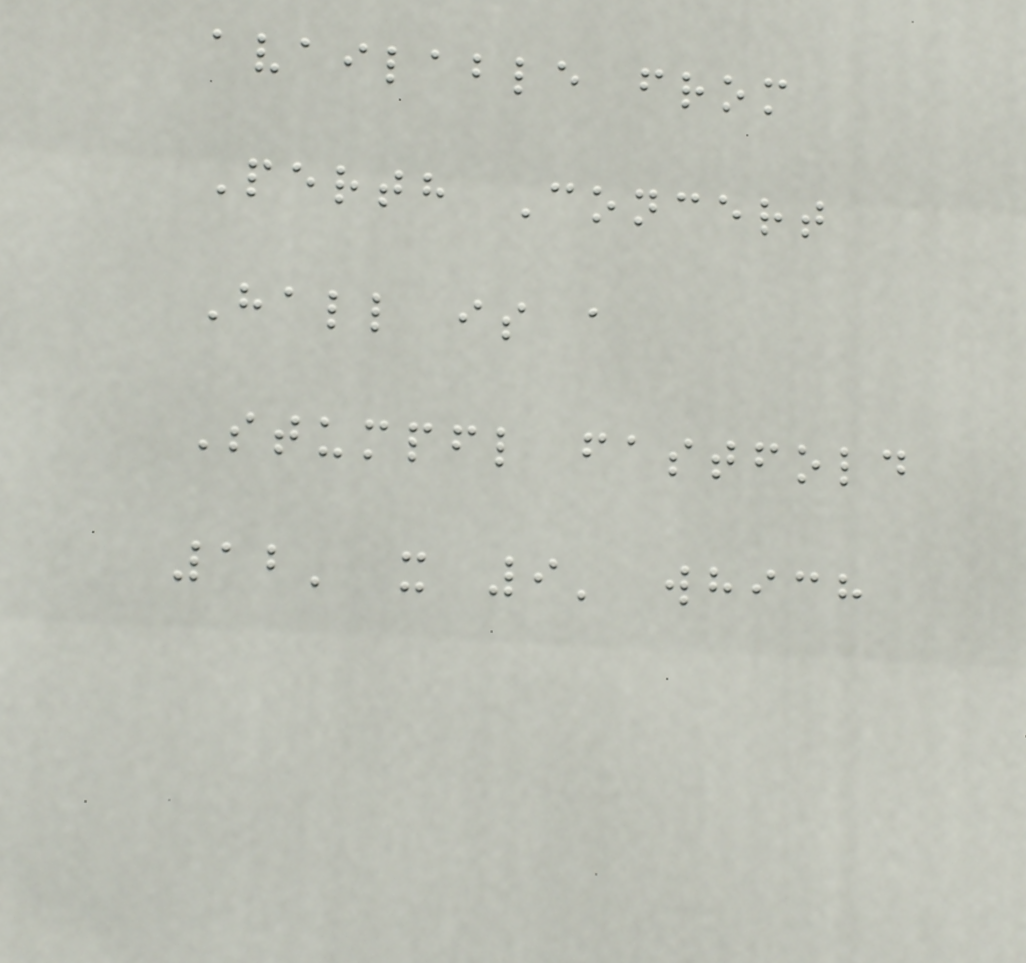available from
Perth Concert
Hall is a
Stumpfl fastfold
12' x 9' which
